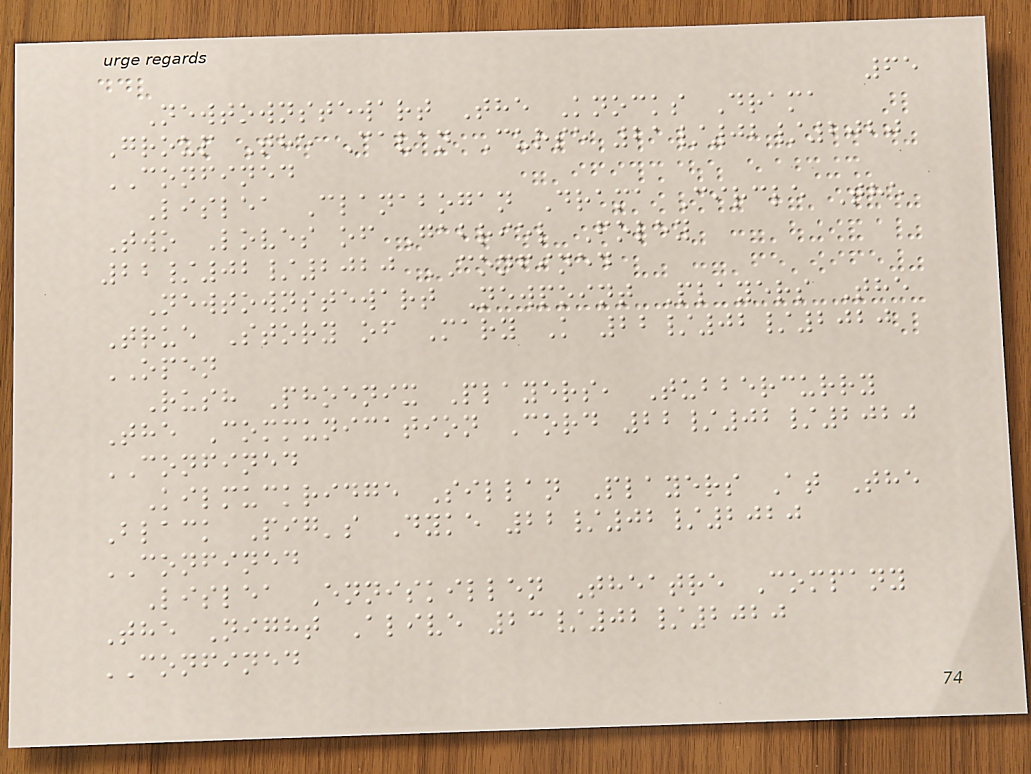65
Newtownstewart The Knocks Drama
Group The Cavan Curse 21/02/2020
CONFINED
Lislea Clanabogan Drama Circle The
Two Loves of Gabriel Foley
22/02/2020 CONFINED
Newtownstewart Newpoint Players The
True Story of Mary K 22/02/2020
OPEN
Rush Phoenix Players, Tubbercurry
The Communication Cord 22/02/2020
CONFINED
Kilmuckridge Sillan Players At The
Black Pig's Dyke 22/02/2020
CONFINED
Lislea Enniskillen Theatre Company
The Night Alive 23/02/2020
CONFINED
